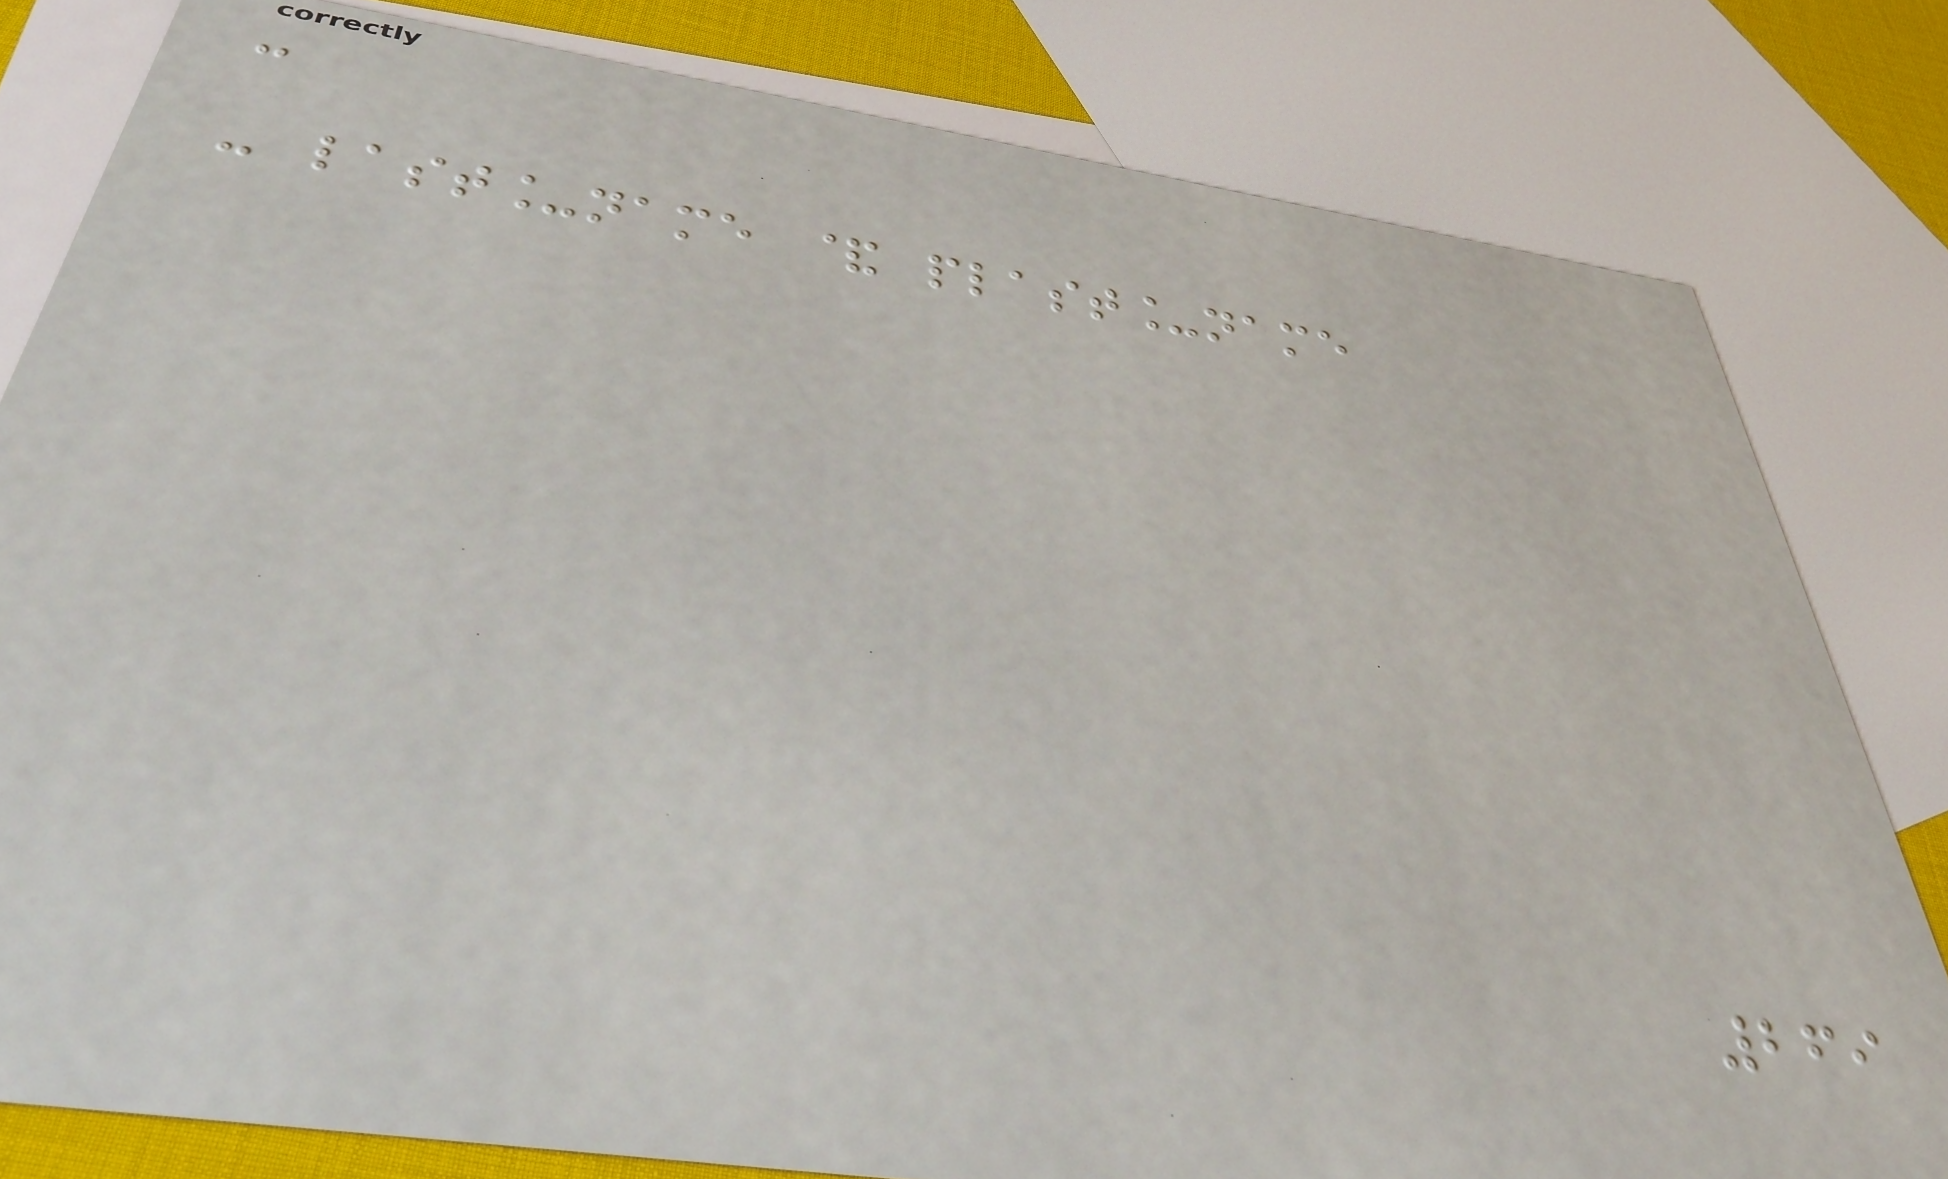-
- last_name & plast_name
269
